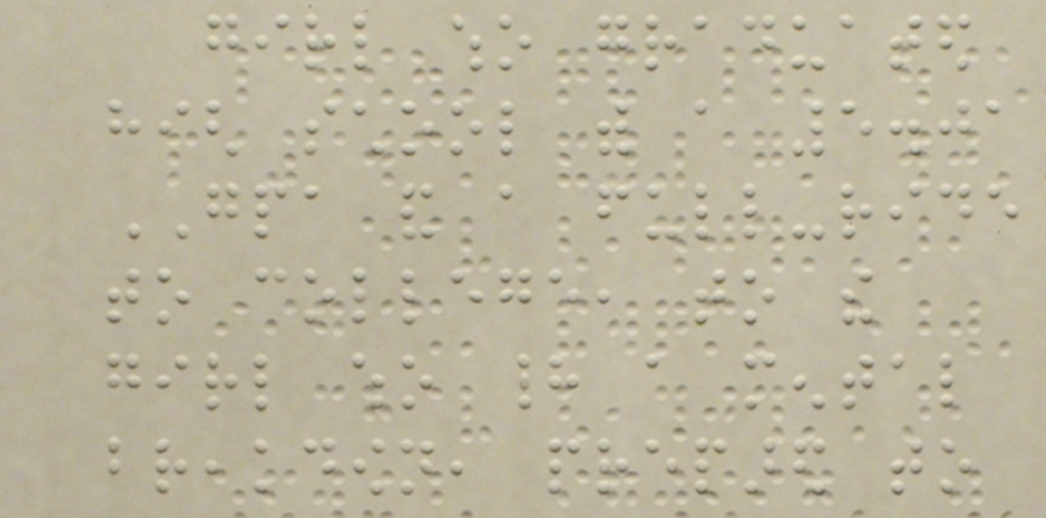girl who graduated
high school with a 5.01
GPA and a full-ride
to college, to the
girl who had a mental
breakdown, prepared to
